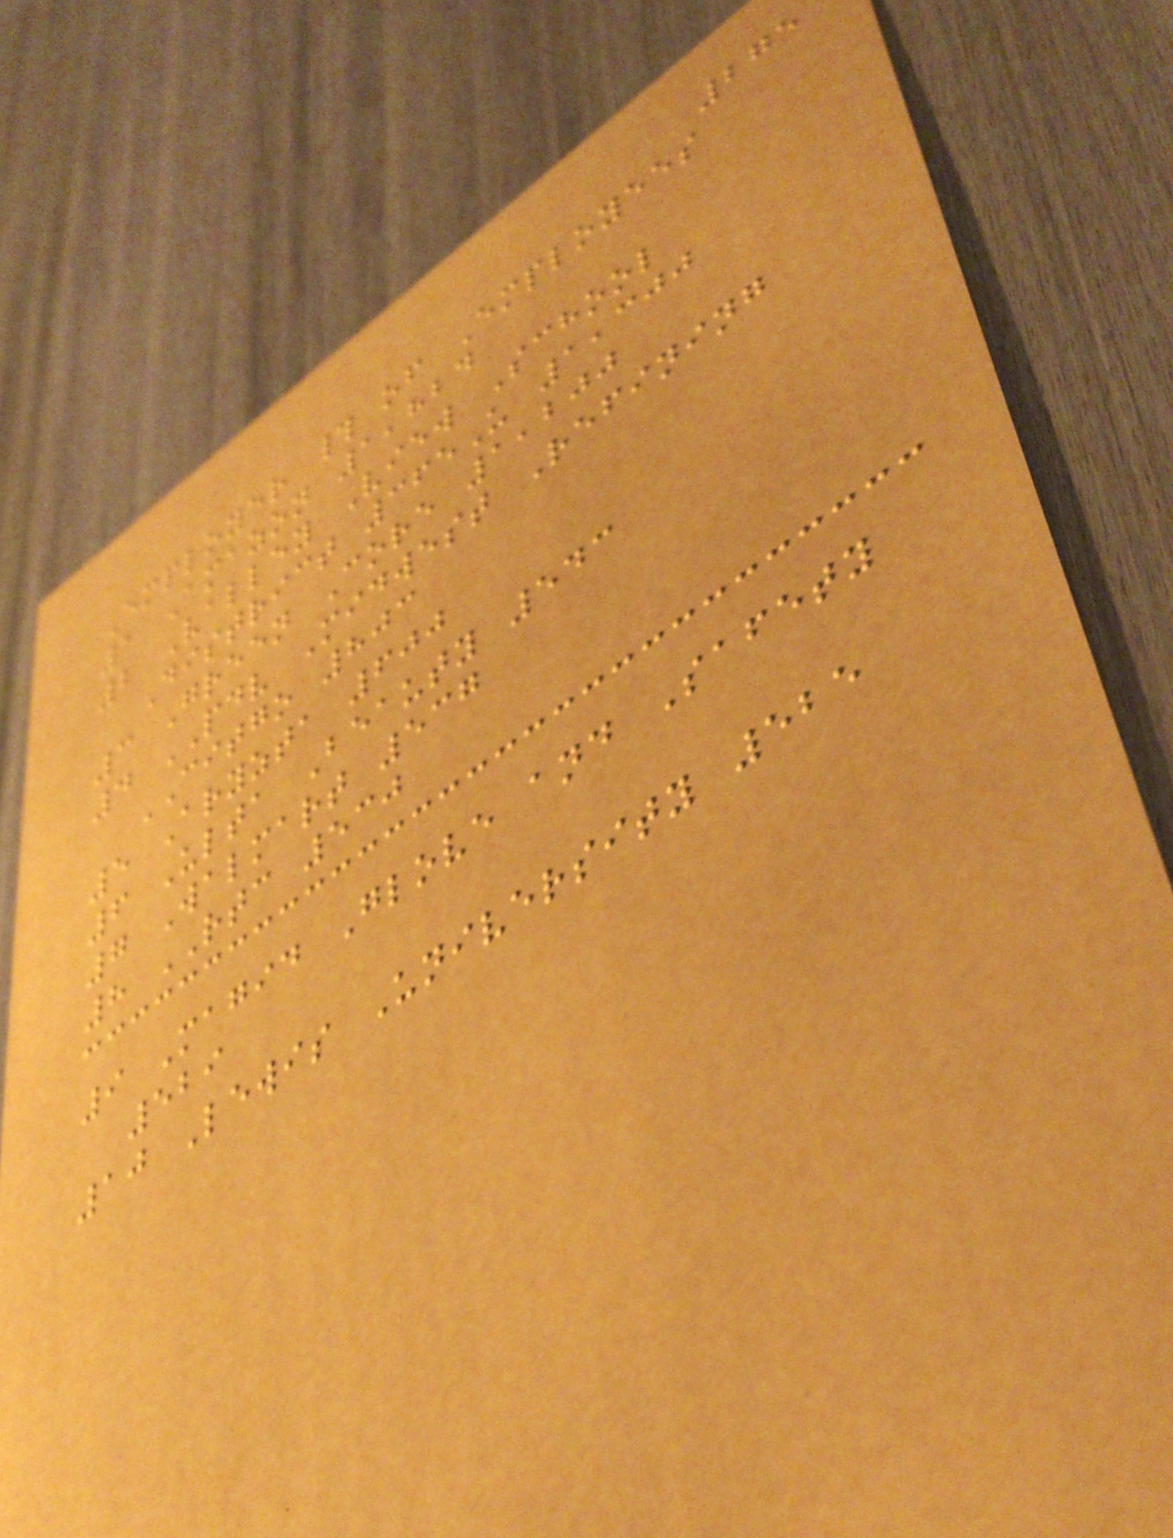275
Employer # of Employees
1 Amazon 1,824
2 Valley View School
District 365U 1,300
3 Green Core 1,200
4 PDV Midwest Refining
CITGO 803
5 Aryzta 600
6 Ulta Beauty 543
7 Walmart 537
8 RTC 530
9 Magid Glove and Safety
529
10 Lewis University 525
